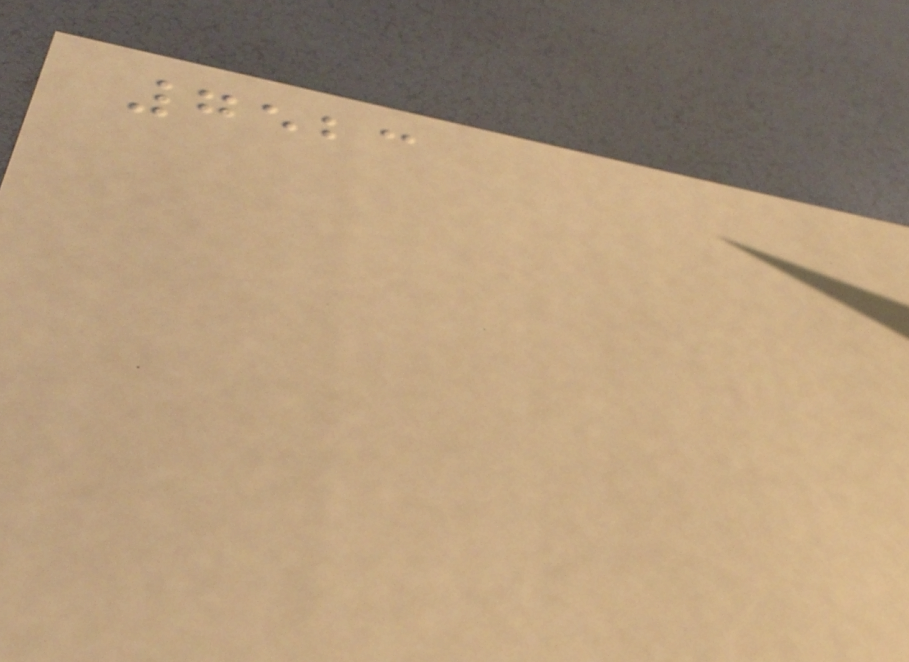7523
